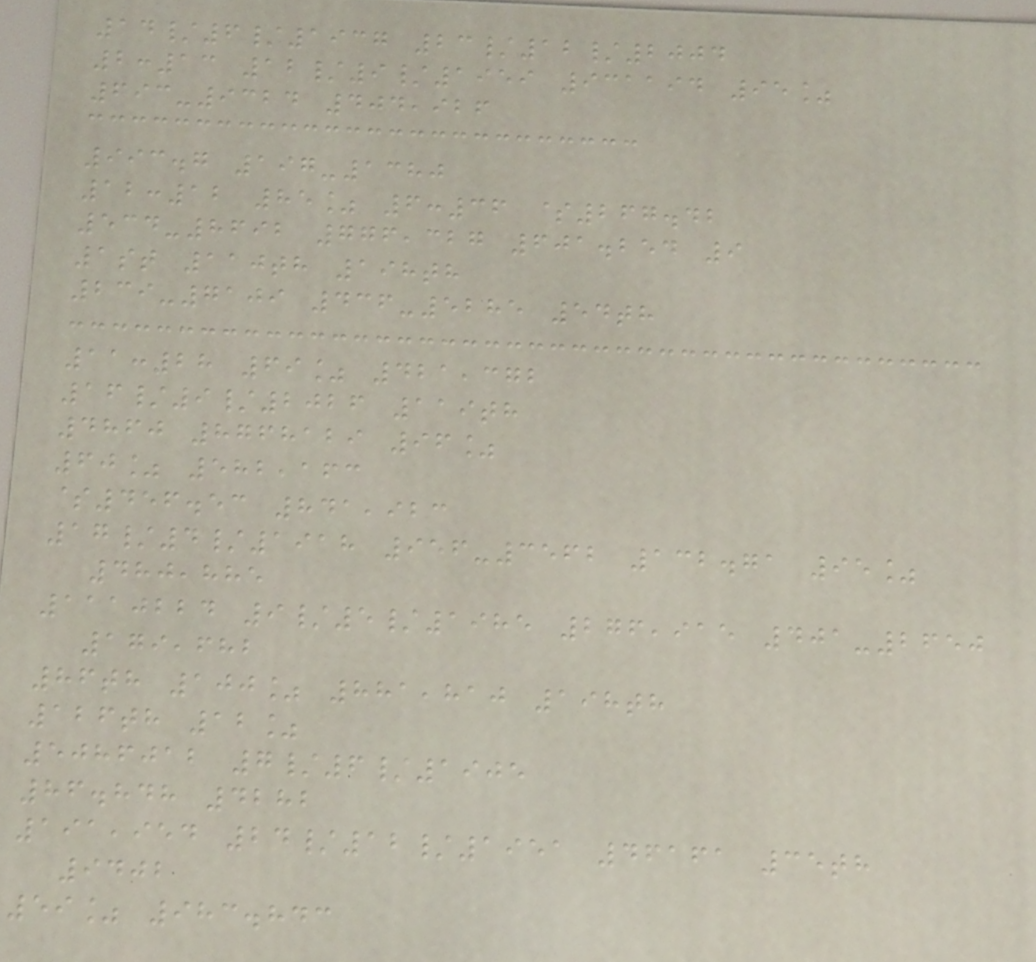14/6/1937 23/12/2004
2:13 12/9/1959 931194 95%
693-9324 404,926
993.7 197-1380
12:12 85% 6:36 $267.42
534-8692 776,327 601.254 9
1st 110th 198th
239-7109 436-5285 54th
11:28 69% 421,372
16/9/2026 119th
4860 8768129 96%
60% 582,163
$456.53 841,923
17/4/1918 956-3562 132.71 95%
480,885
1110224 9/5/1985 276,915 401-2650
179,682
86th 100% 881,810 198th
126th 12%
5086012 7/6/1905
86.848 4282
191,954 24/12/1951 46161 35th
9402
59% 983.843
